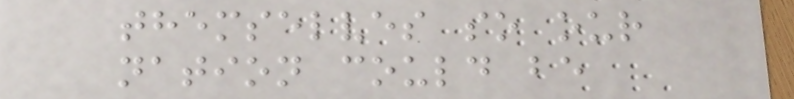themselves so our
nation could be
